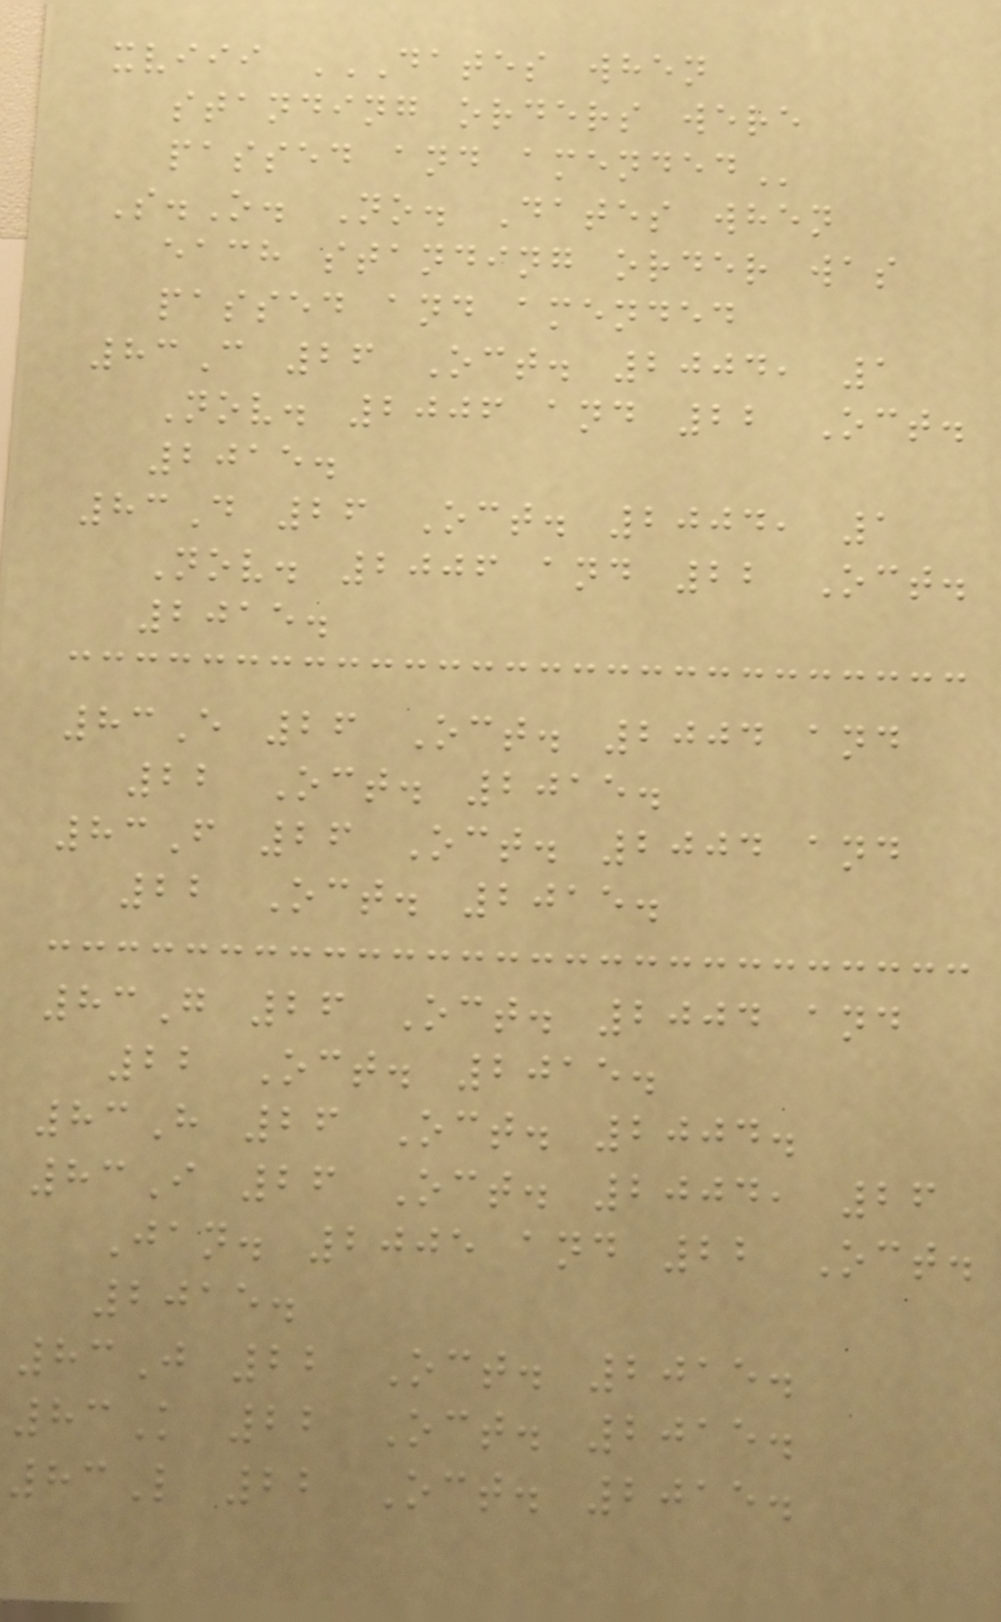xviii DATES WHEN
STANDING ORDERS WERE
PASSED AND AMENDED
S.O. No. Dates when
each standing order was
passed and amended
83C 26 Oct. 2004, 1
Nov. 2006 and 22 Oct.
2015.
83D 26 Oct. 2004, 1
Nov. 2006 and 22 Oct.
2015.
83E 26 Oct. 2004 and
22 Oct. 2015.
83F 26 Oct. 2004 and
22 Oct. 2015.
83G 26 Oct. 2004 and
22 Oct. 2015.
83H 26 Oct. 2004.
83I 26 Oct. 2004, 26
Jan. 2005 and 22 Oct.
2015.
83J 22 Oct. 2015.
83K 22 Oct. 2015.
83L 22 Oct. 2015.
